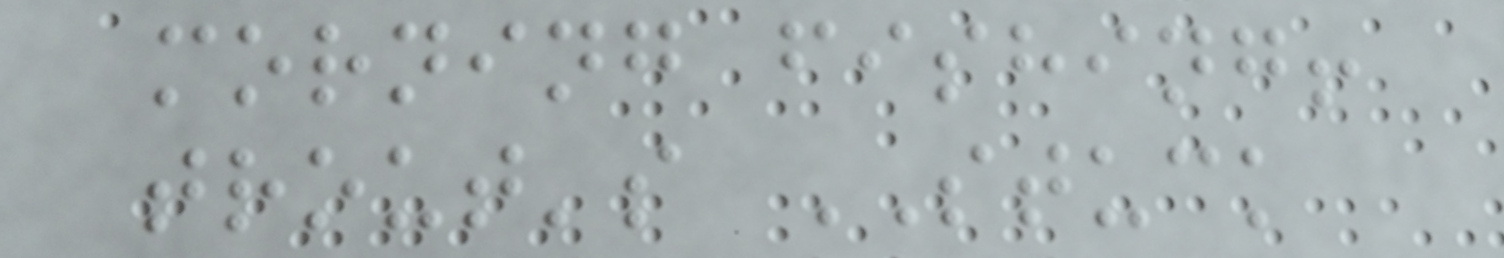morning fishing!
trout's STUCK
